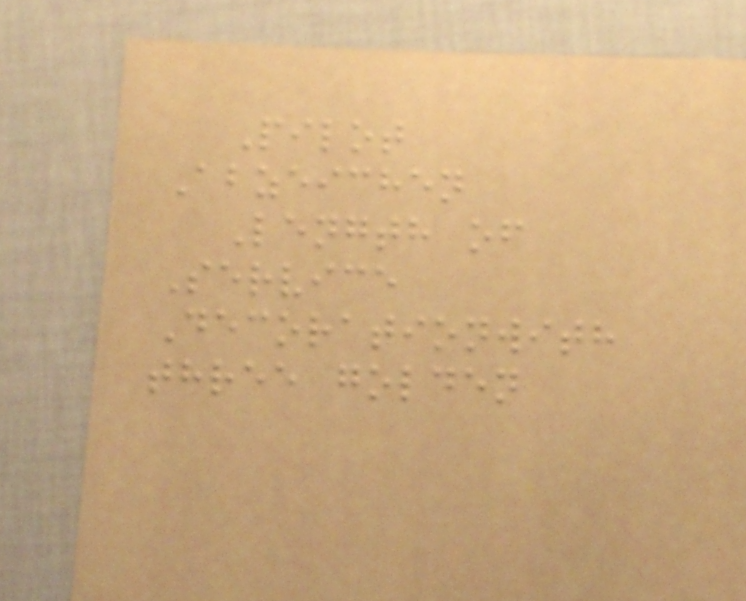Pilot
Abzeichen
Length of
Service
Decorationwith
three golden
